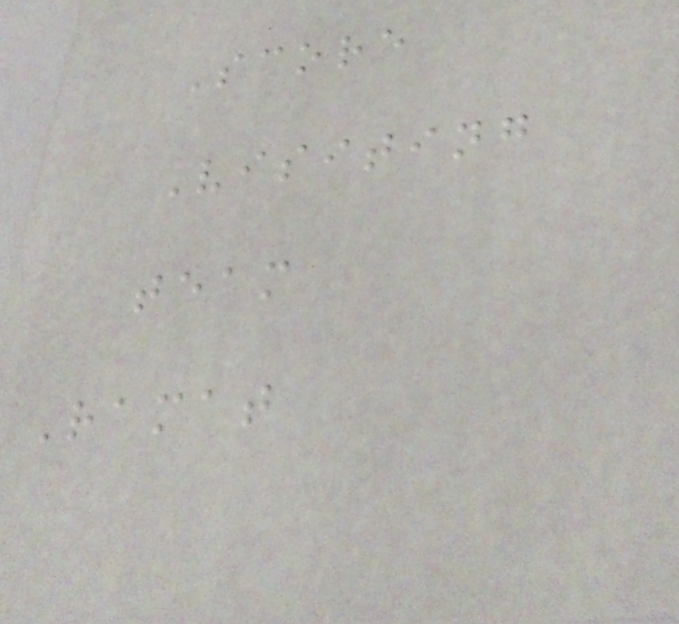Score
Visiting
team
Ramat
